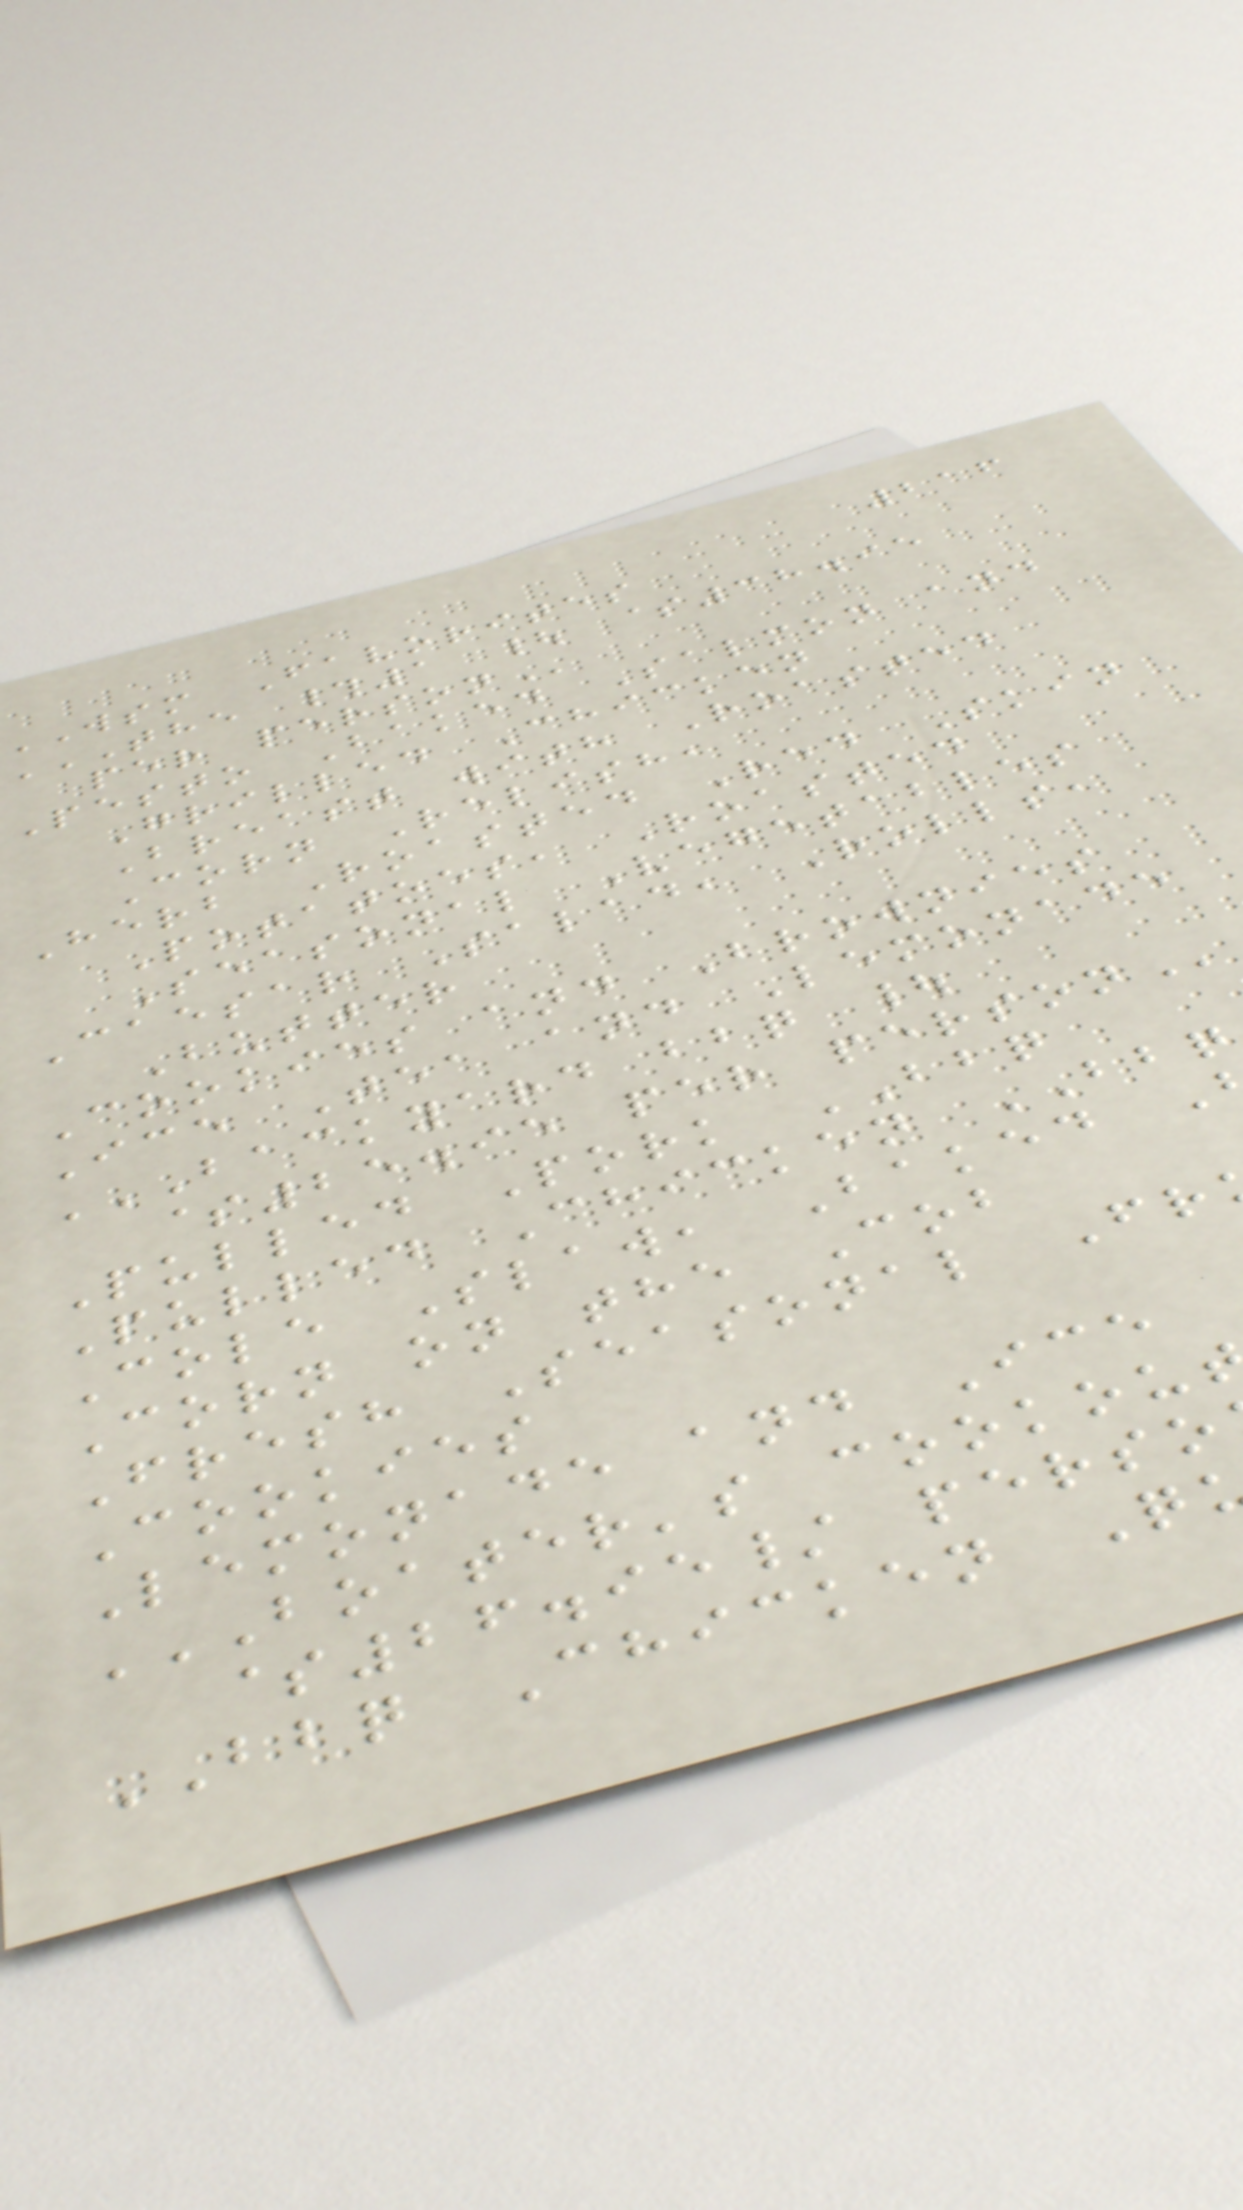216
WSM Favorites
THE #1 | $38.95
Pesto Baked Salmon and
Grilled Chicken
Breast with Roasted
Corn Relish,
Herb Roasted Red Skin
Potatoes, Roasted
Seasonal Vegetables
Caesar Salad, Rolls,
Butter
Cookies and Brownies
Ice Tea and Lemonade
BACKYARD BBQ |
$25.95 per
Pulled Pork BBQ
Pulled Chicken BBQ
Cole Slaw, Baked
Corn on the Cob
Fresh Seasonal Fr
Cookies
Lemonade and Ice
$26.95/
BBQ Chicken Q
